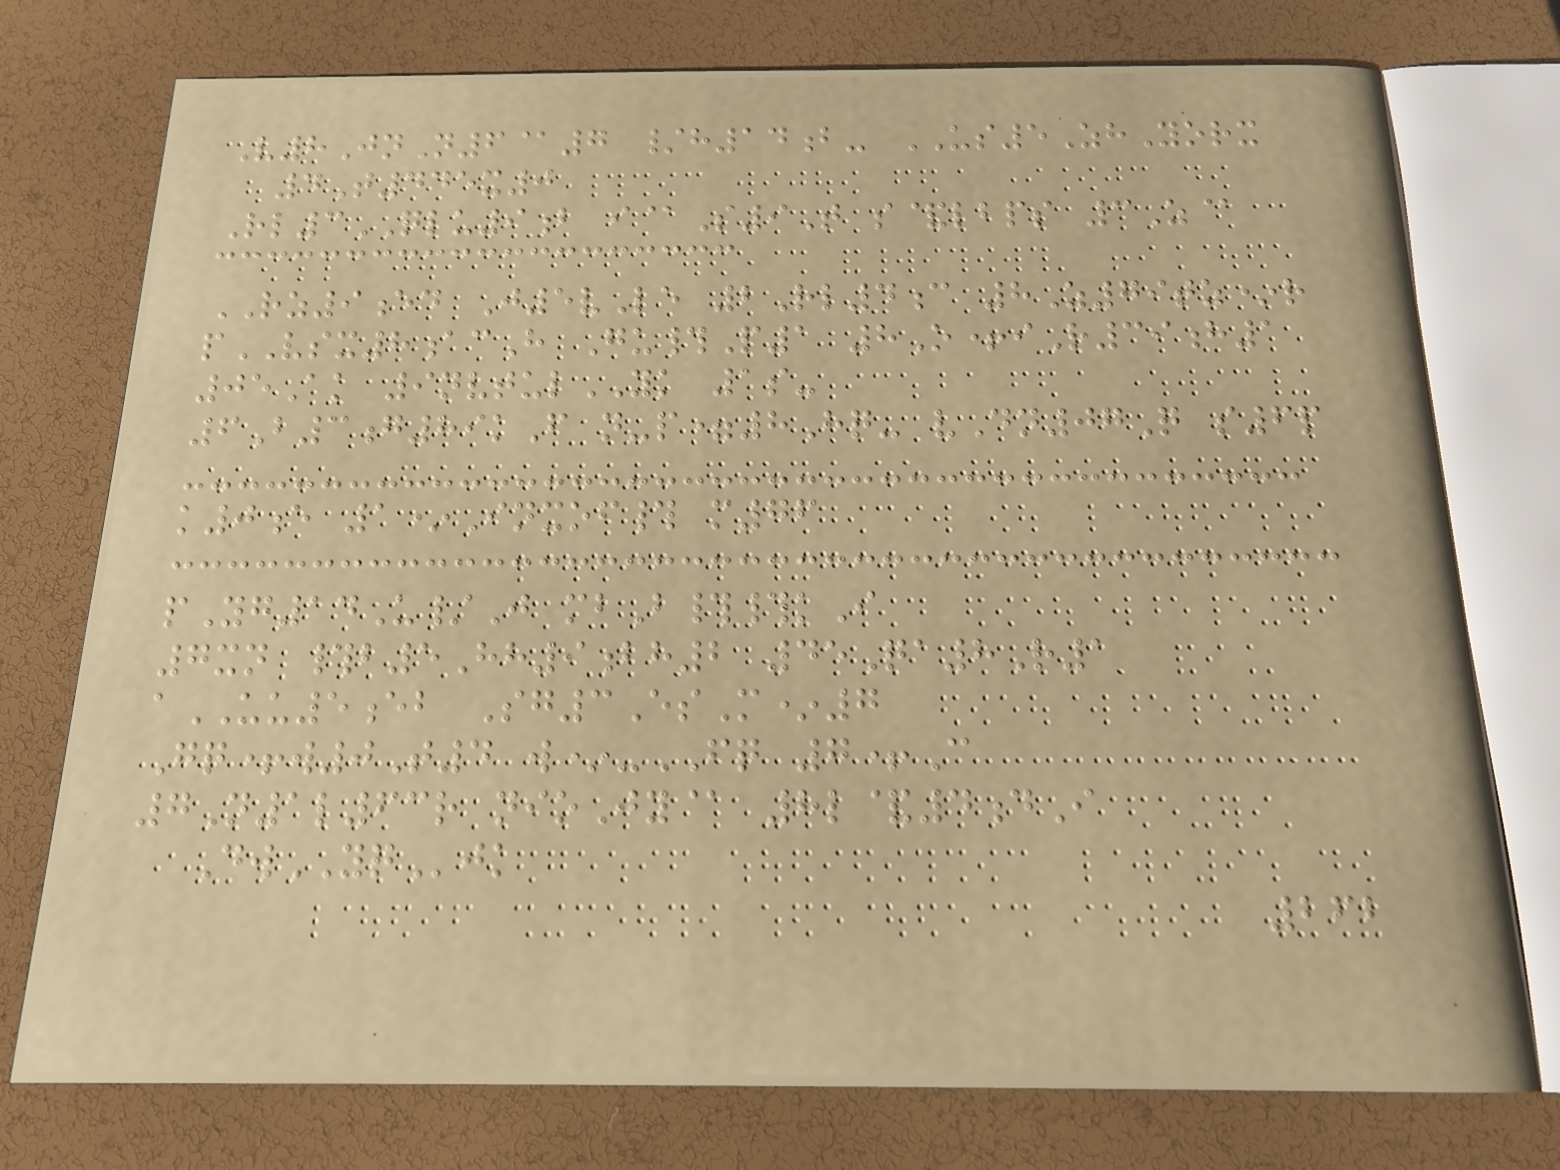V8JnN6@7 /h14b- US5ZhYorx
4T445x0
Rl3QLU9b i@S9T s&lbps 3Z@
RZ9ed J5vLe 2Rl4c 8Z79tz*r
pVSX8acH Gu#P1 8O+iR39h1
05Ak 9nvtulYK 1s-
6B3g89kF n-p=8Hq- vDn07Q s6p
k0e 1*Inxof# m76
pYg14U/J mbB##kI
7xn #b5Hh9bh2 45Qa8R1
aUU5eb Sg3EsM*7
Gq+w0T4 w*-FQ 7+C
7N1l63r nioJy@ 8l&4dI
DwYQjk
262
